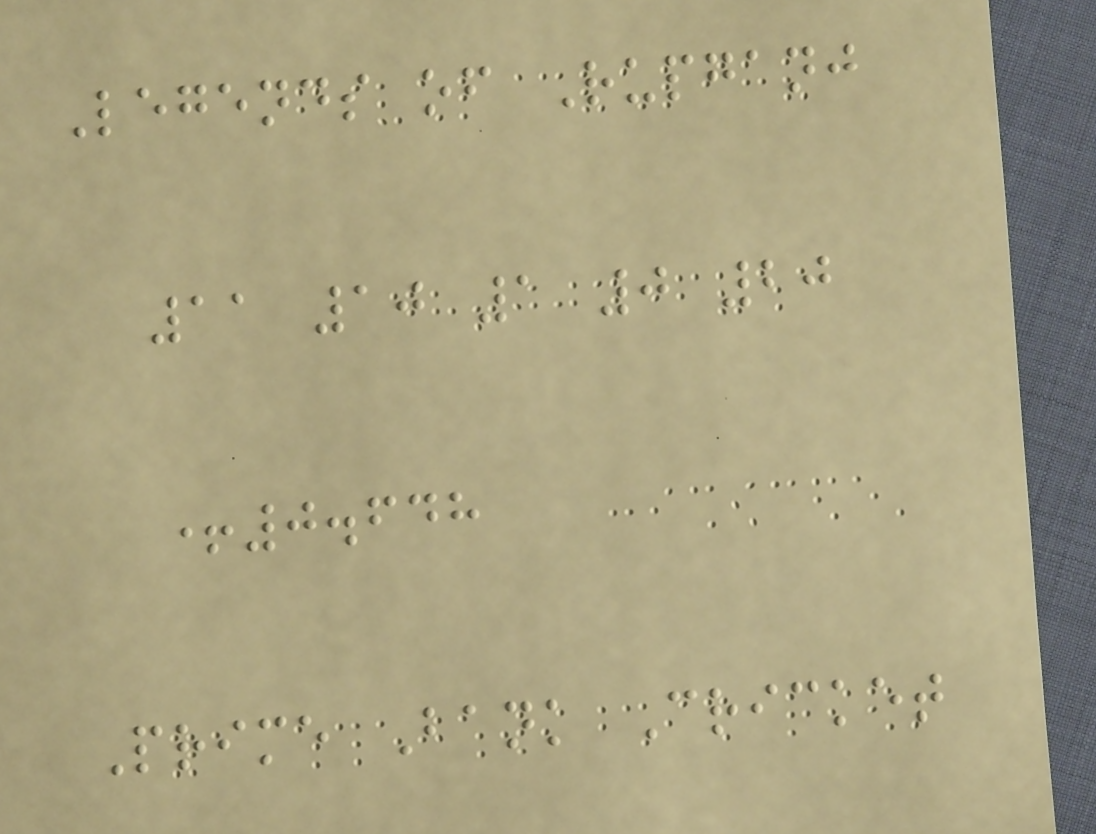Legends of Rupganj
11 10 1 0 20
+0.648
Prime Bank Cricket
